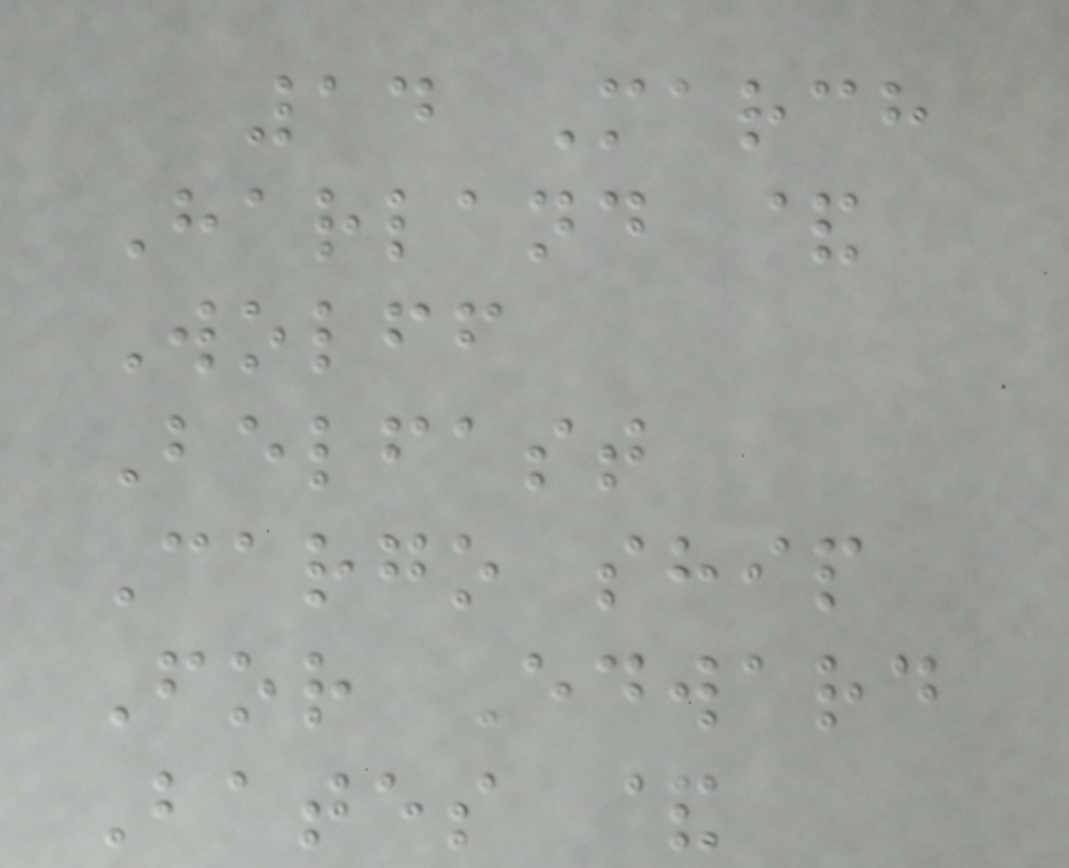14 March
Harland &
Wolff
Belfast
Cargo ship
For Edward
Bates &
